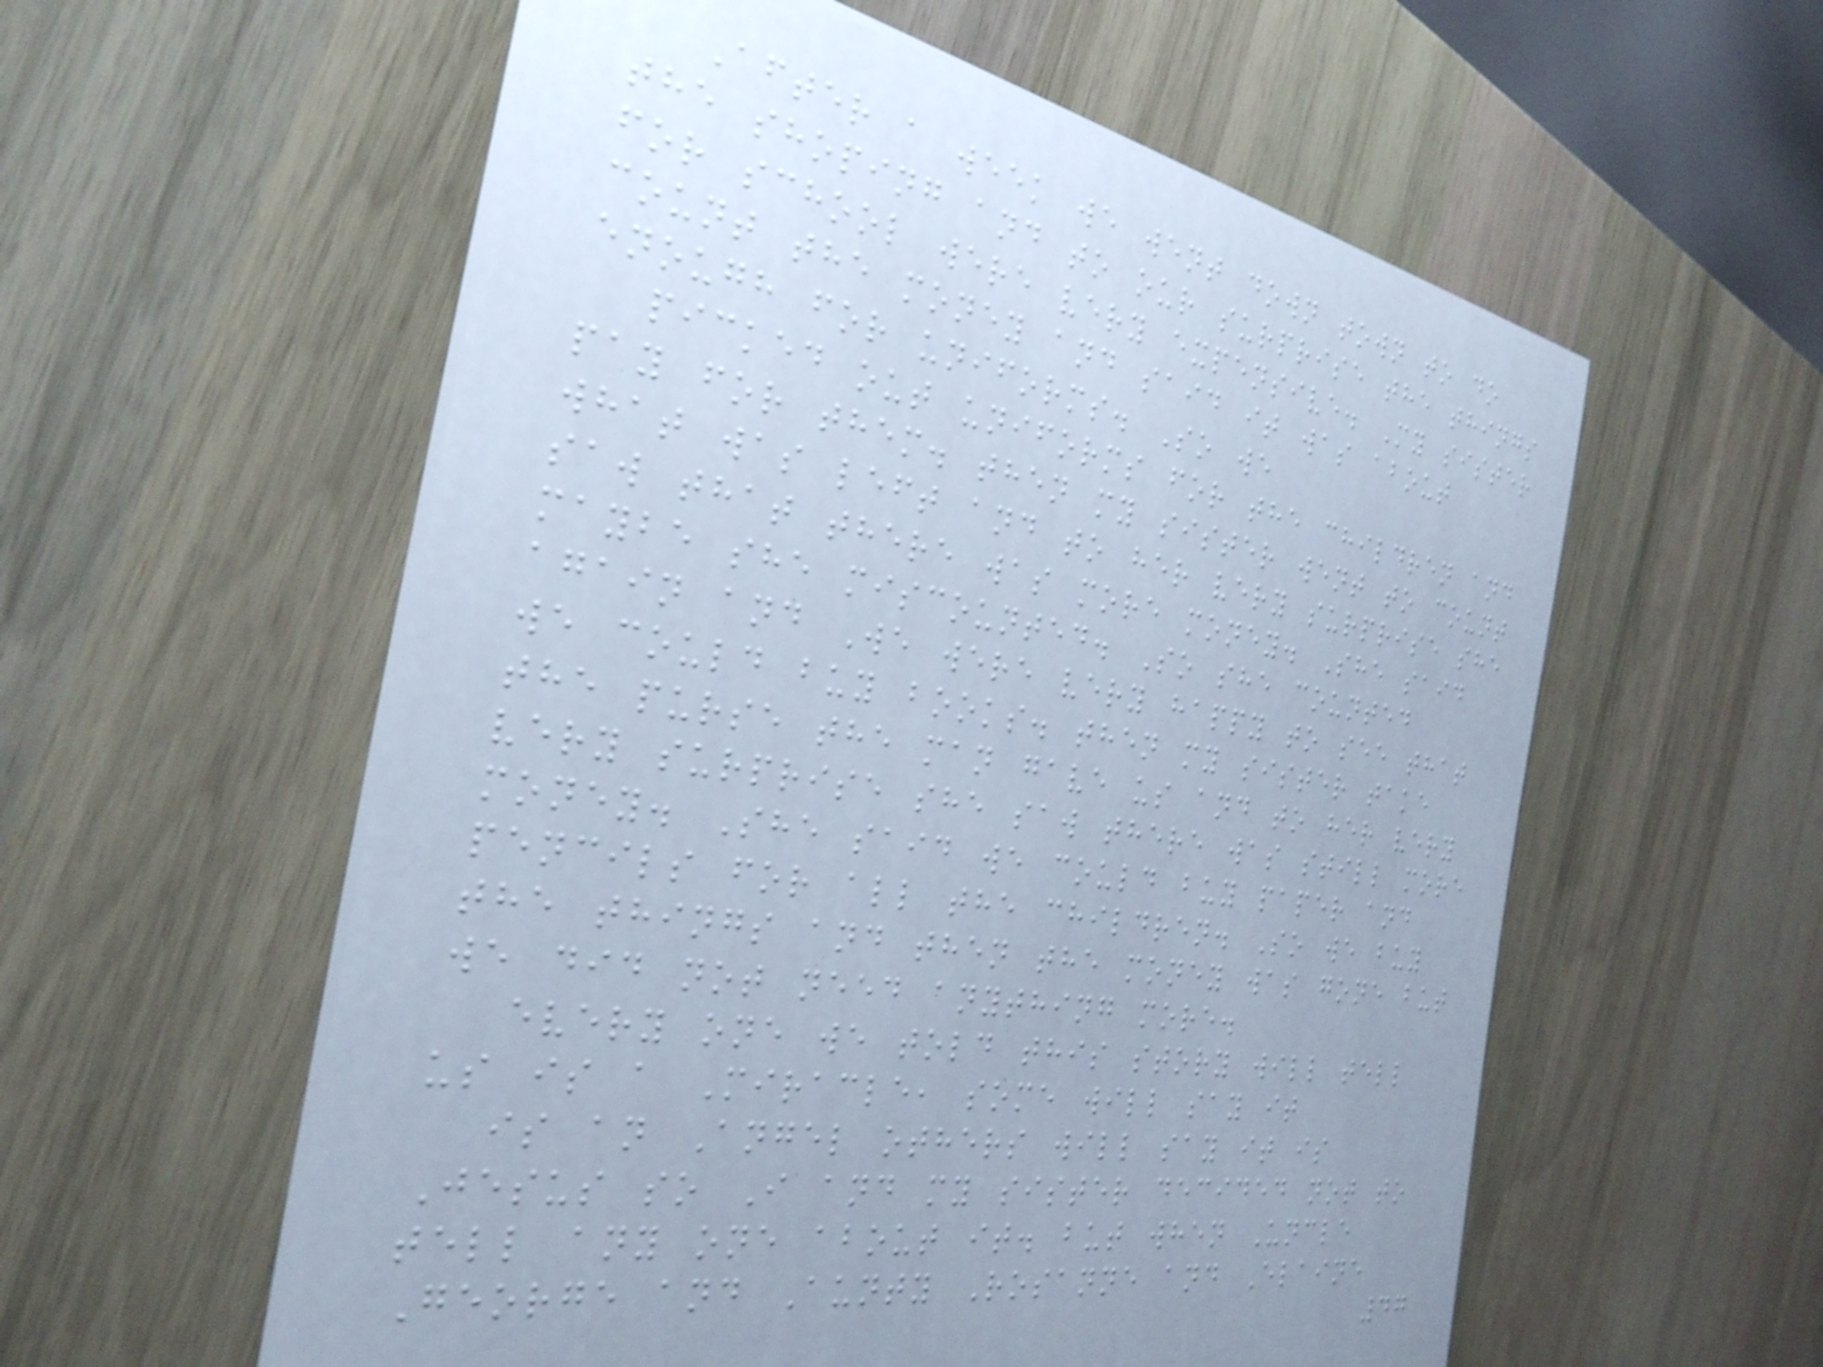After a week we went down town to do
the shoping and to our surprise the things
for school were very expensive. My sister
count the money and said it was about
enough for uniforms. So we
picked out uniforms for the children and
pay for them. then my sister went to count
what was left and to her very surprise she
saw that there was more money. She said
maybe she miscounted. So she counted
again and We were very happy to see that
we could buy books. then my sister take
the purse the man gave us and to her very
very surprise she saw there was still more
money. She said we could buy paper and
pencils for all the children. So we buy
the things and then the money was gone but
we did not need anything more.
every one we told this story will tell
us is a Miracle, some will say it
is an Angel others will say it is
Jesus so I and my sister decided not to
tell any one about it. but when Uncle
George and Aunty Rosanne and Elaine
47
